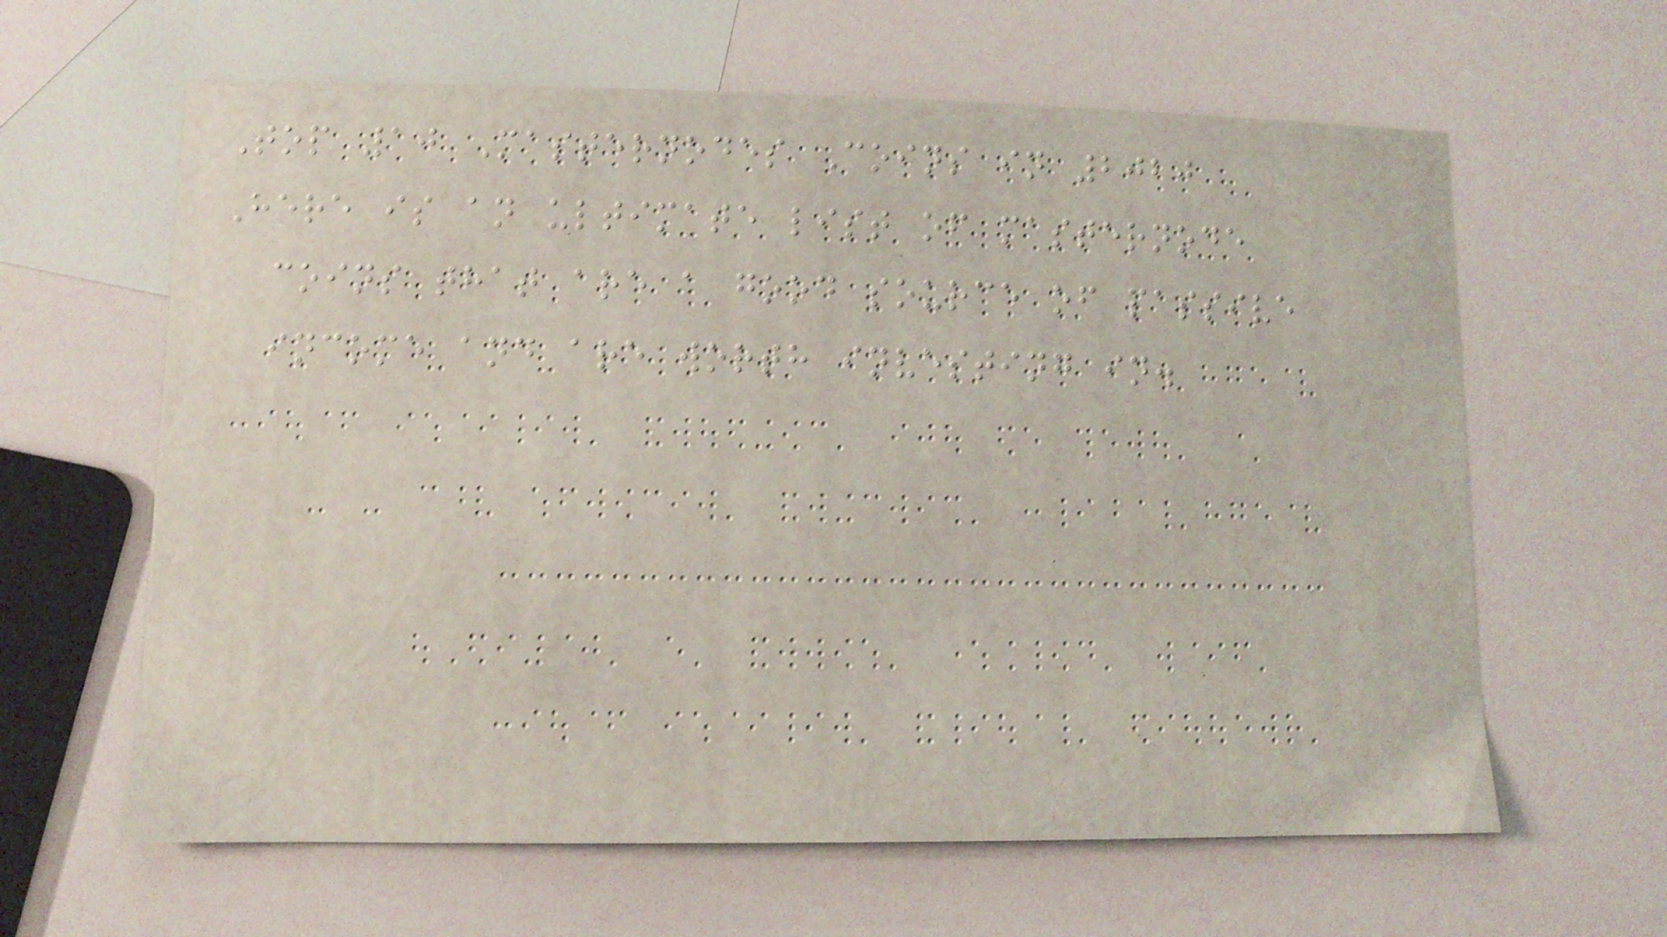Top 10 Masternodes Coins in 2020
Here is an ultimate list of masternode
coins that are a good source of passive
income and are worth investing in.
